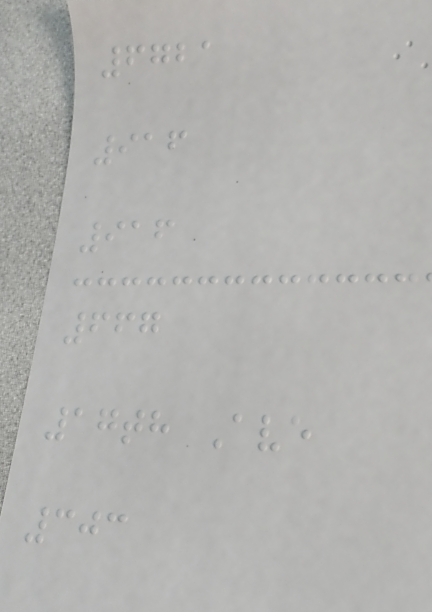6721
916
916
667
17th Ave
303
